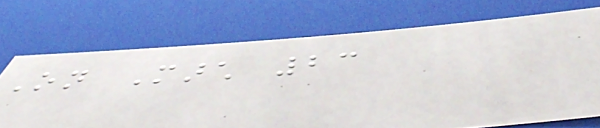On March 23
